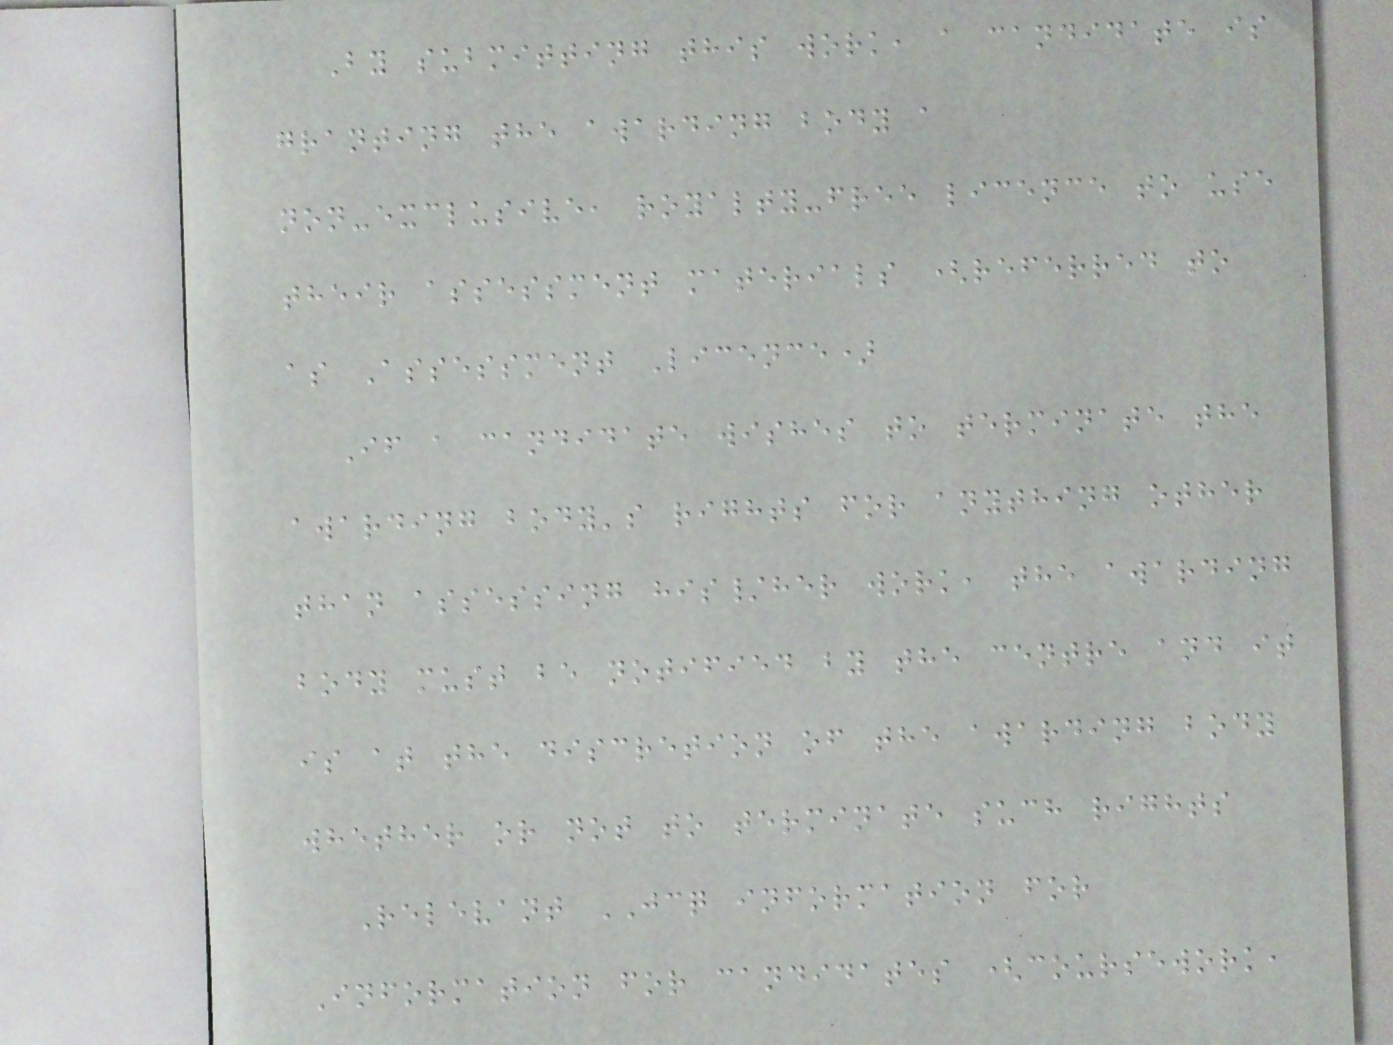By submitting this work, a candidate is
granting the awarding body a
non-exclusive, royalty-free licence to use
their assessment materials (referred to
as Assessment Licence)
If a candidate wishes to terminate the
awarding body's rights for anything other
than assessing his/her work, the awarding
body must be notified by the centre and it
is at the discretion of the awarding body
whether or not to terminate such rights
Relevant JCQ information for
Information for candidates (coursework,
